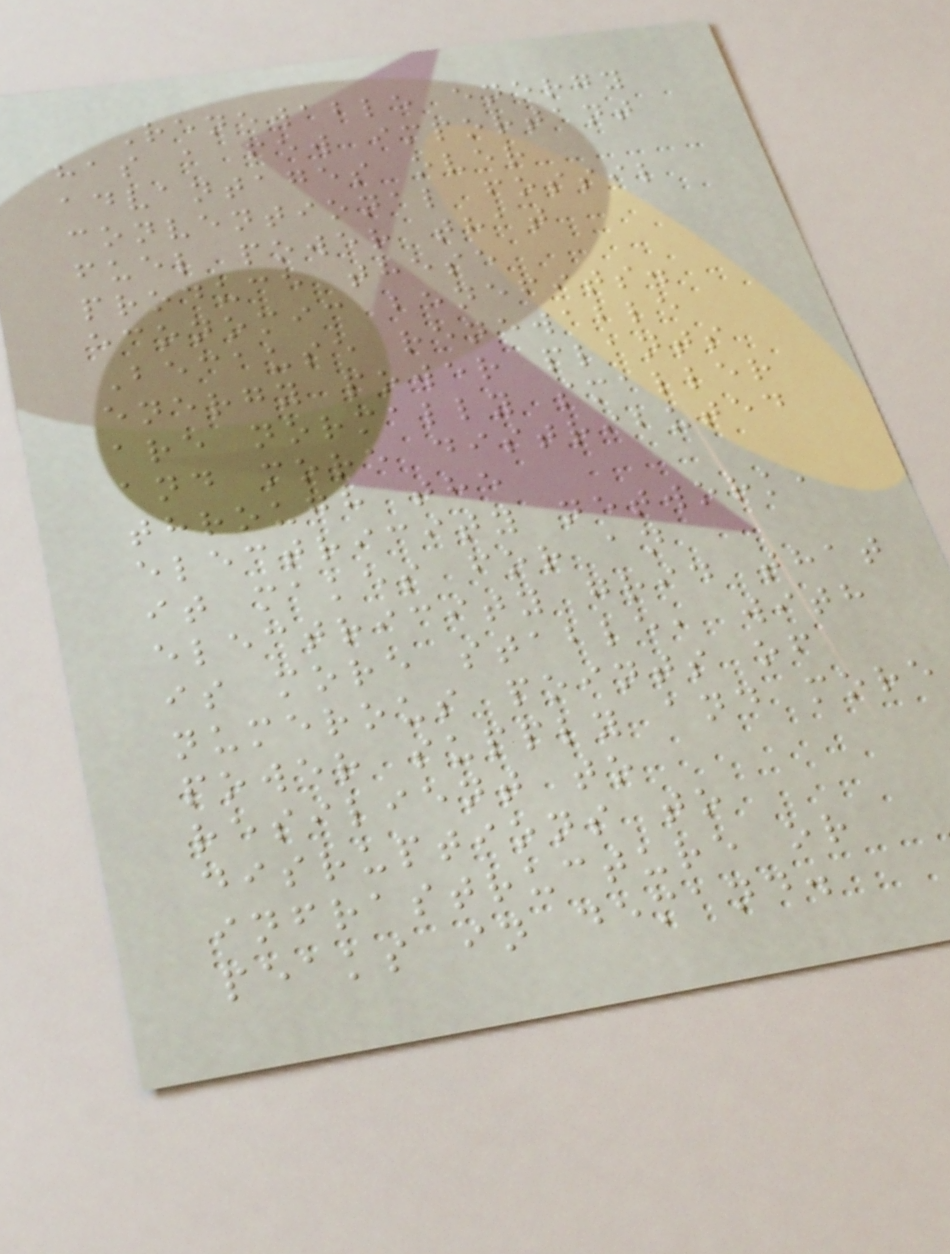Renewable energy
has a few important
advantages over
conventional fossil
fuel power that
produce these
economic benefits.
Because renewable
energy power plants
are normally smaller
and more distributed
through the
electricity network,
it makes for an
electricity grid that
is more stable, with
numerous points of
power supply and more
resilient to
disruptions to
infrastructure or
peaks in demand.
